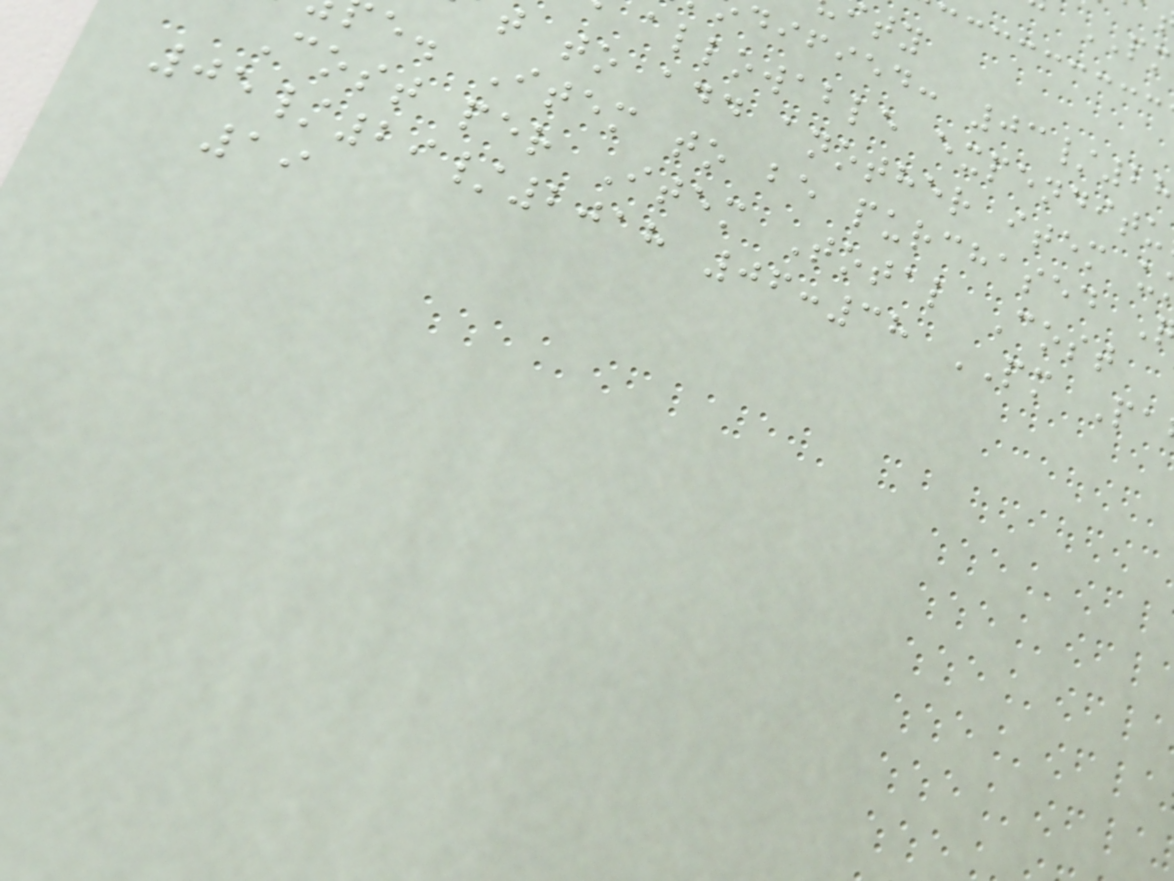dified: 03/2
allowable expenditu
t to add another item u
e. Item to be purchased
Cost per Item Total Cost
05/29/2018 06:38 PM Pa
19
